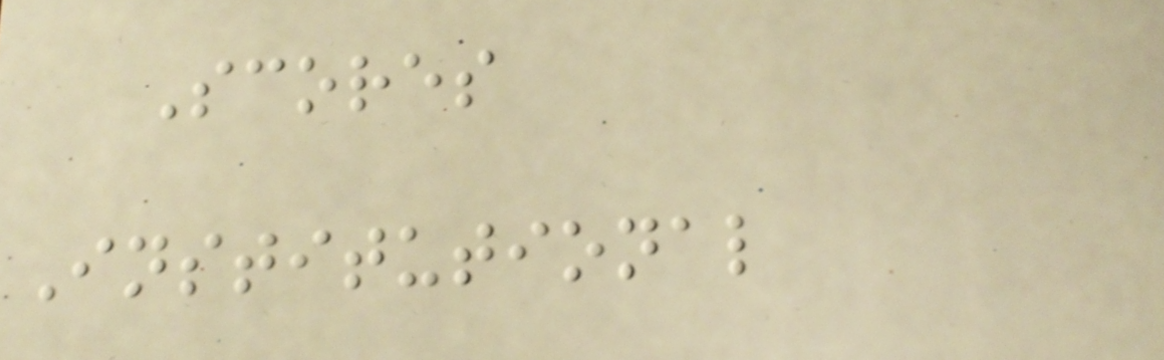Scores
Institutional
